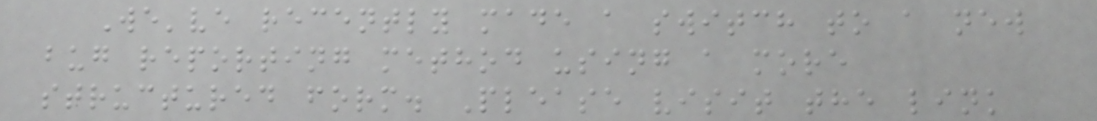We've recently made a switch to a new
bug reporting method using a more
structured form. Please visit the link
